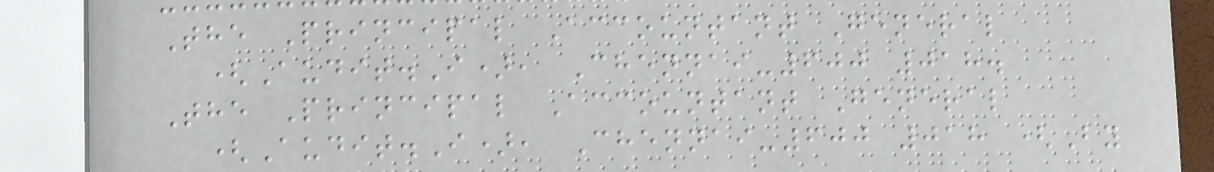The Principal Accountant General
(Audit.I), Chennai-600 018.
The Principal Accountant General
(Audit.I), Chennai-600 018 (By
